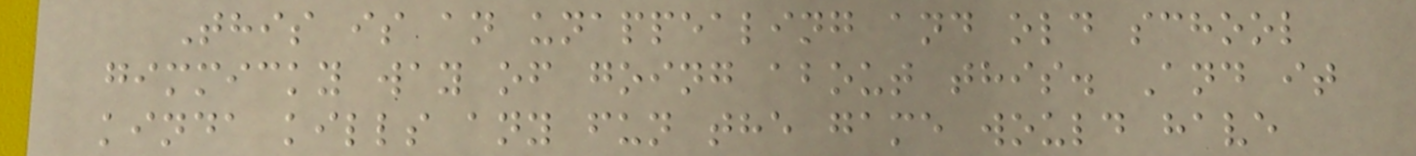This is an unappealing and old school
gimmicky way of going about this. And it
kinda kills any fun the game would have
